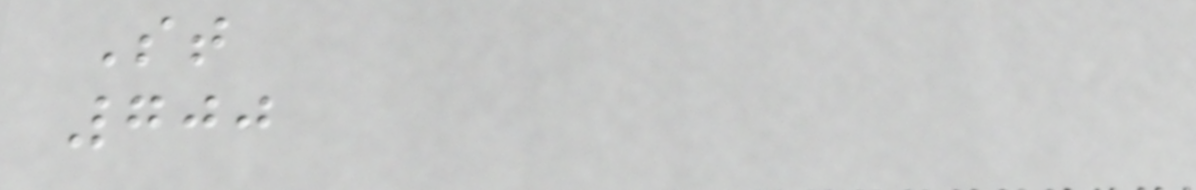St
700
